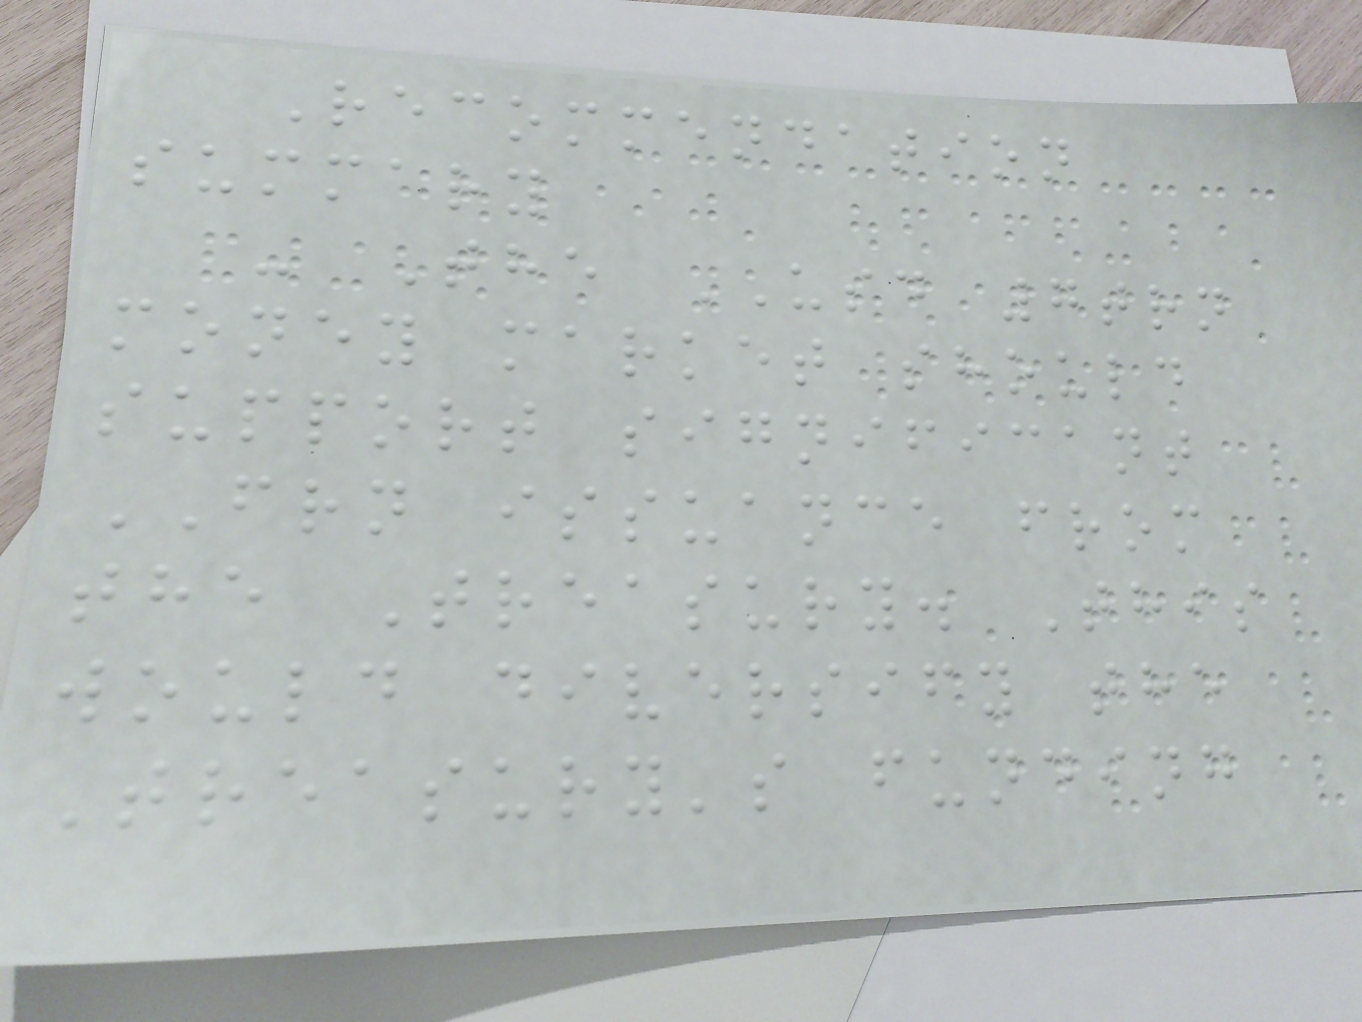Recommendation
summary
- The USD 7trn
money market should
support significant
FRN issuance from
the Treasury. This
would diversify the
Treasury's funding
